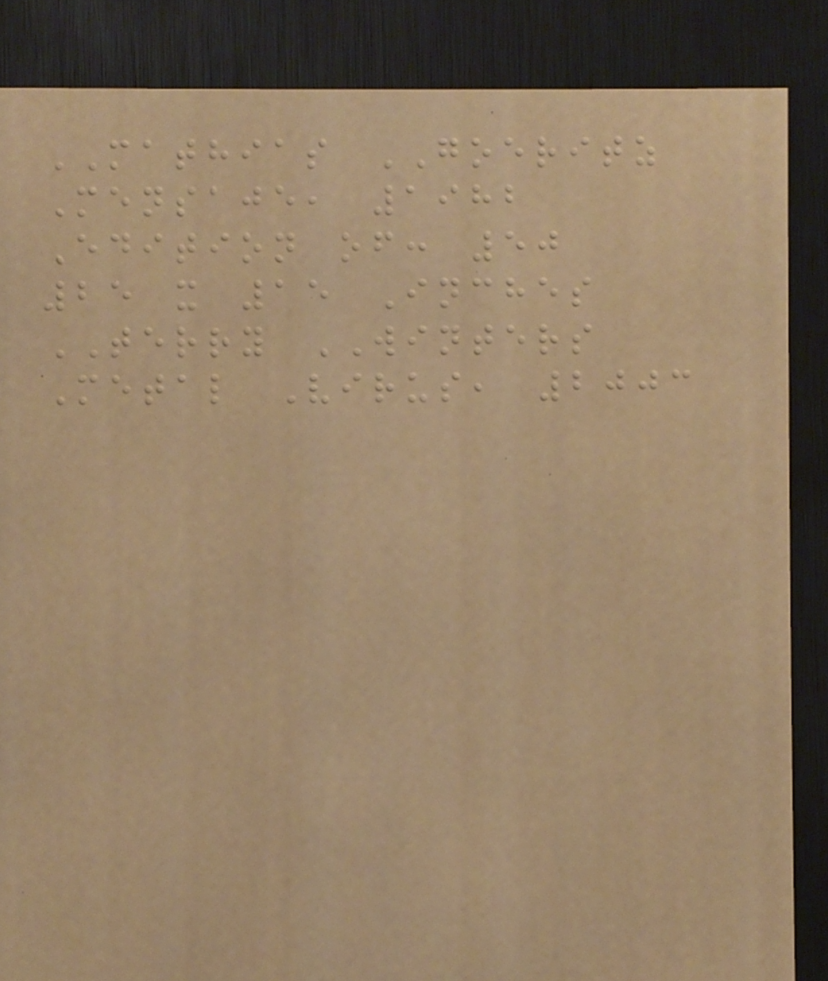MATHIAS GOERITZ
Mensaje, 1982
Edition of: 50
25 x 15 Inches
TERRY WINTERS
Metal Virus, 2003
